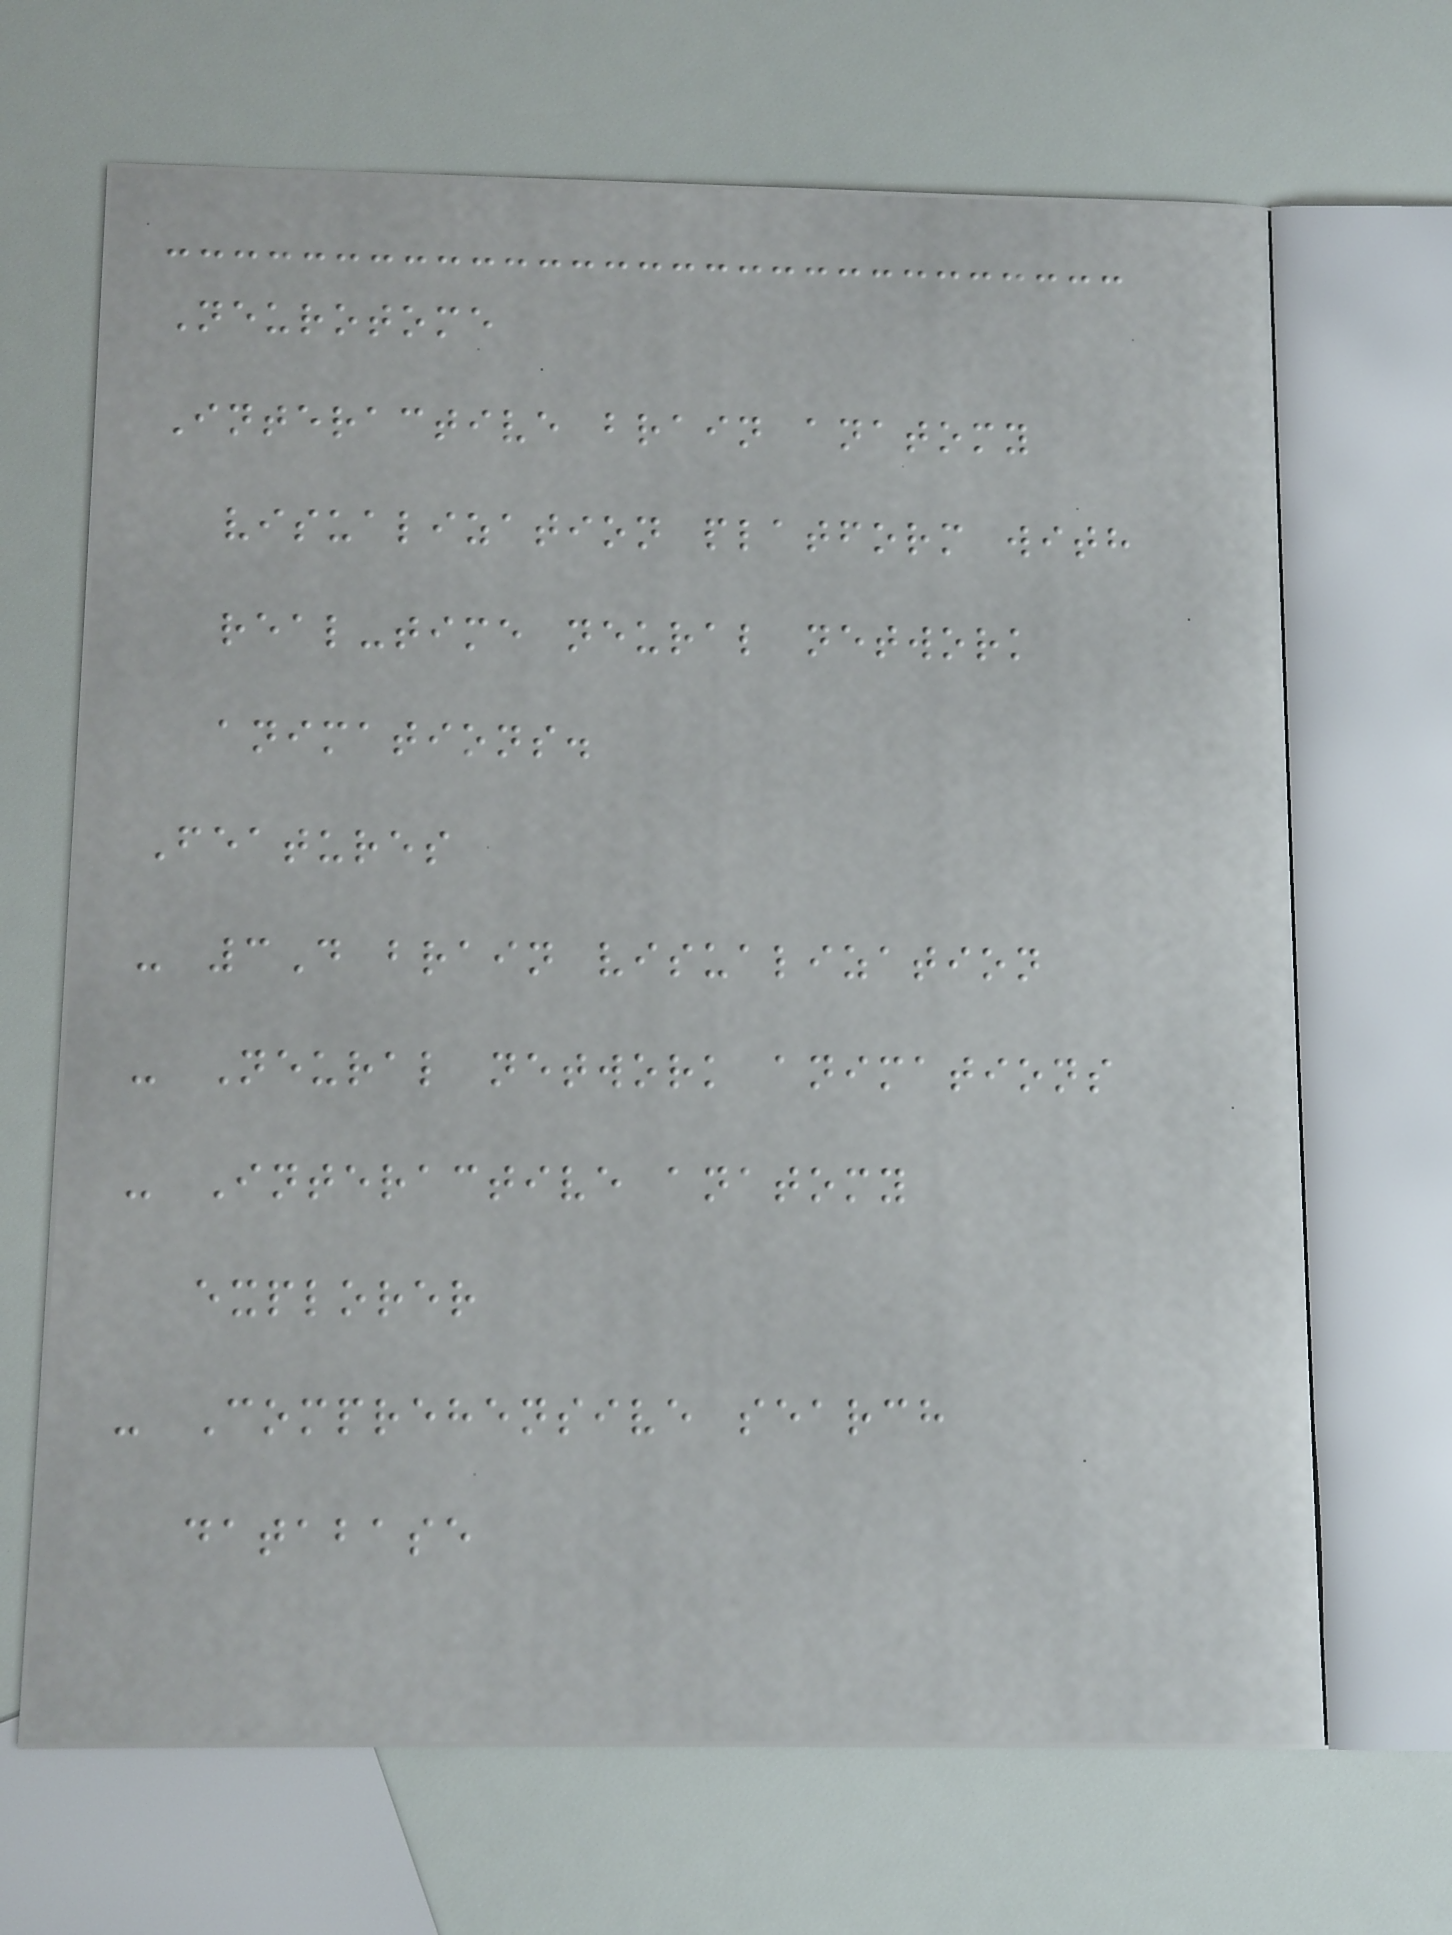Neurotome
Interactive brain anatomy
visualization platform with
real-time neural network
animations.
Features
- 3D brain visualization
- Neural network animations
- Interactive anatomy
explorer
- Comprehensive search
database
